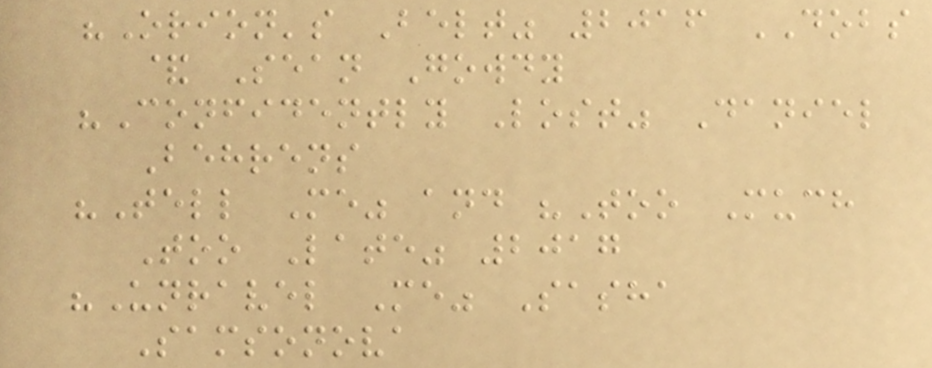"Orion's Belt" 2016 DOBS
& Sean Gowdy
"Confidently Lost" Daniel
Behrens
"Tell Me" and "Too Much
Too Late" 2017
"Unravel Me" Sasha
Samsonova
